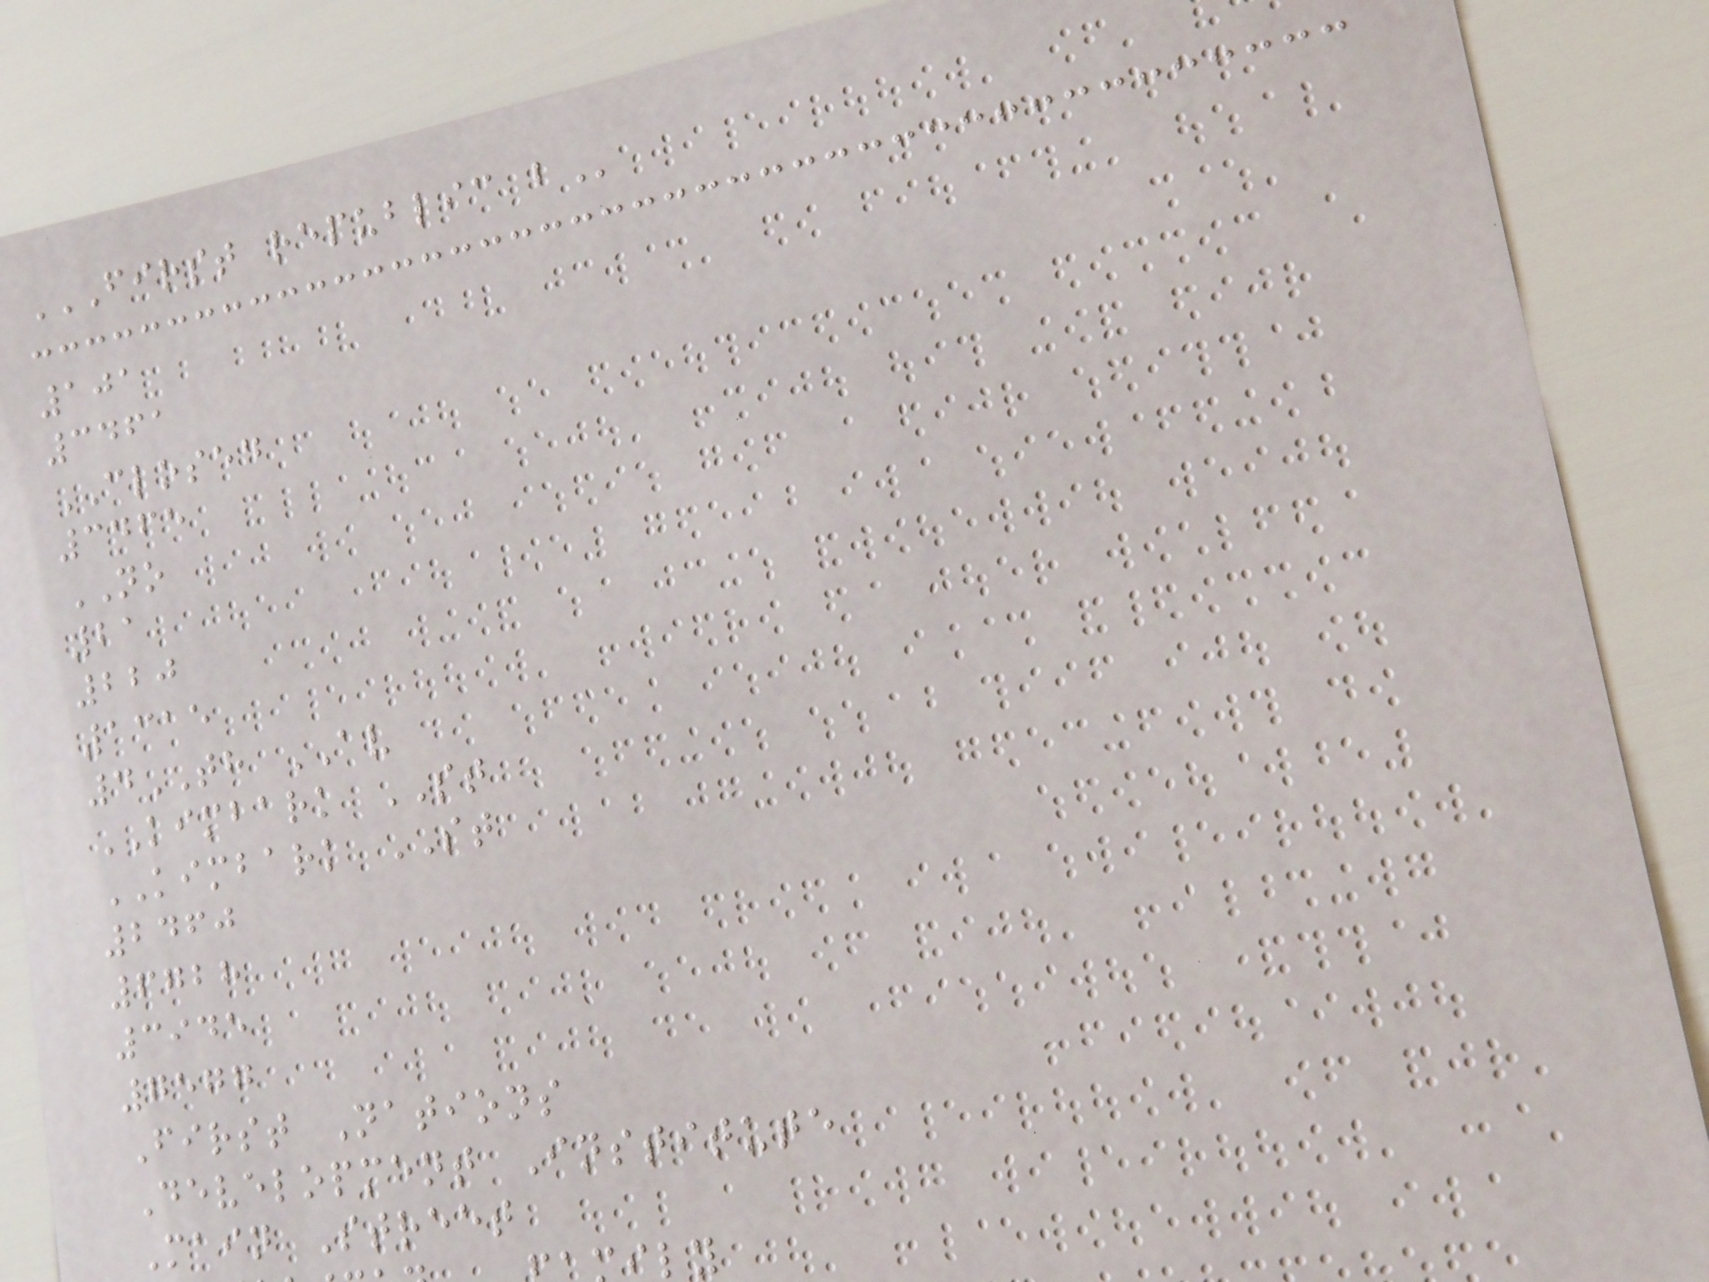FIRST REPUBLIC B
101
3461
CLOSED
3465
NO
21
220
1315
4TH AV
KIMBARK ST
KIMBARK ST
2460
6728
3945
7577
First Nations
Development Institute
Main Street
